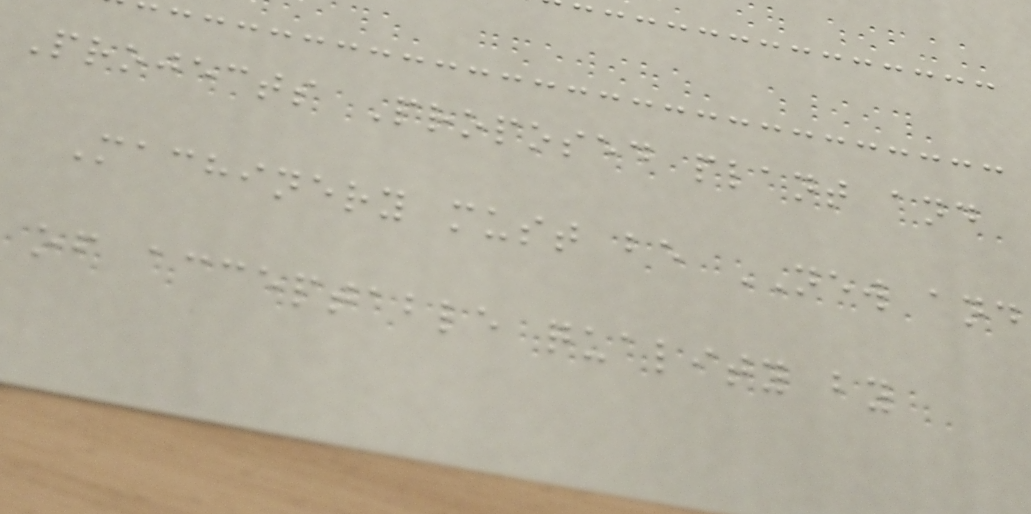Projects Proposed plant and
Machinery must be NEW and
of acceptable quality by
